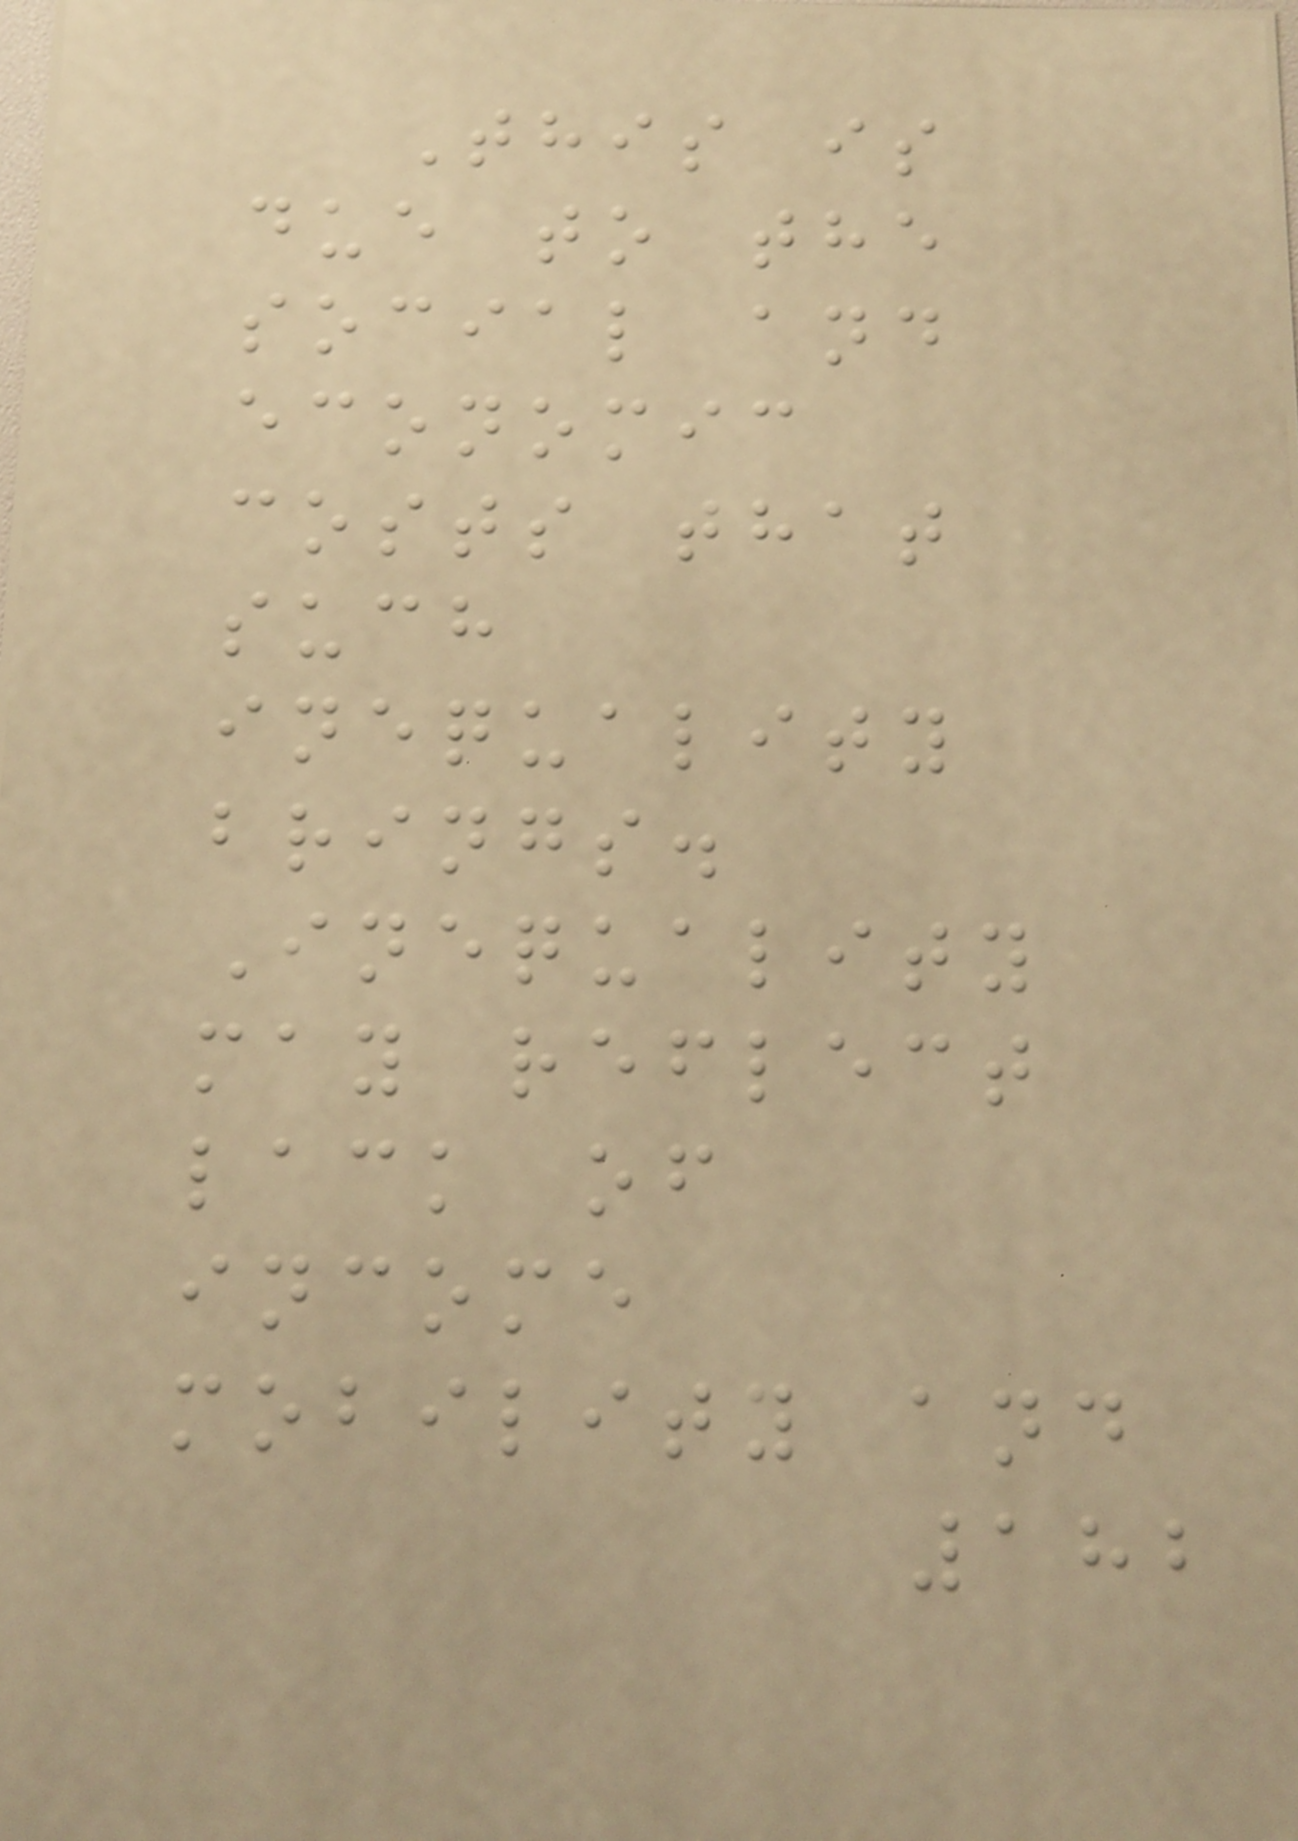This is
due to the
social and
economic
costs that
such
inequality
brings.
Inequality
may reflect
lack of
income
mobility and
182
